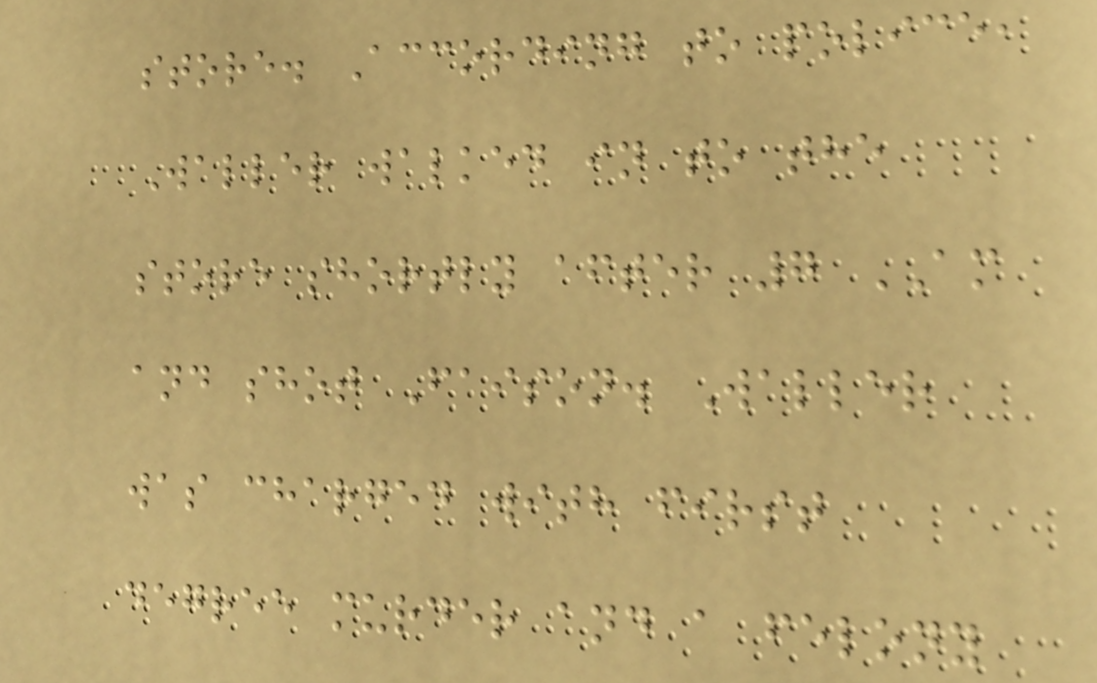store. According to police,
Waller walked in to the
store shortly after 7 AM
and shot Faison. Waller
was charged with first
degree murder and a felony
